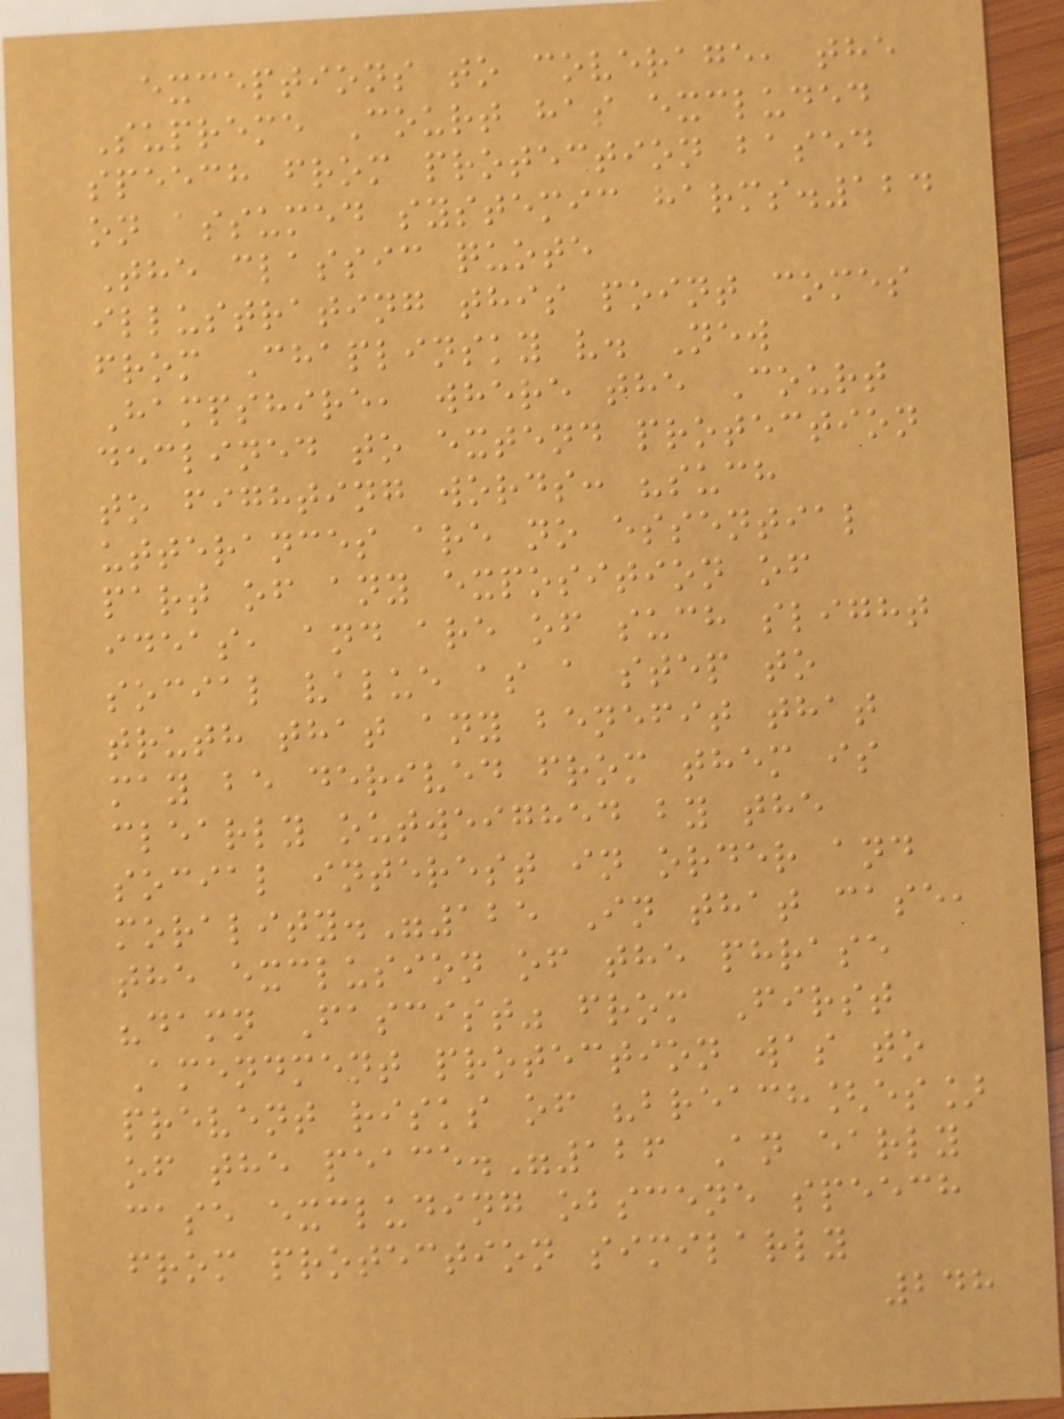exceptions to coverage, the
Supreme Court has excluded
speech from protection based
on assumed systemic harms.124
The classic quote
illustrating this point comes
from Chaplinsky v. New
Hampshire, where the Court
declined to extend protection
to fighting words: "such
utterances are no essential
part of any exposition of
ideas, and are of such slight
social value as a step to
truth that any benefit that
may be derived from them is
clearly outweighed by the
social interest in order and
morality."125 In that case,
the exclusion of the phrase
"damn Fascist" from First
Amendment protection was to
prevent risks of "breach[es]
of the peace."126 An early
case excluding obscene speech
from protection similarly
248
